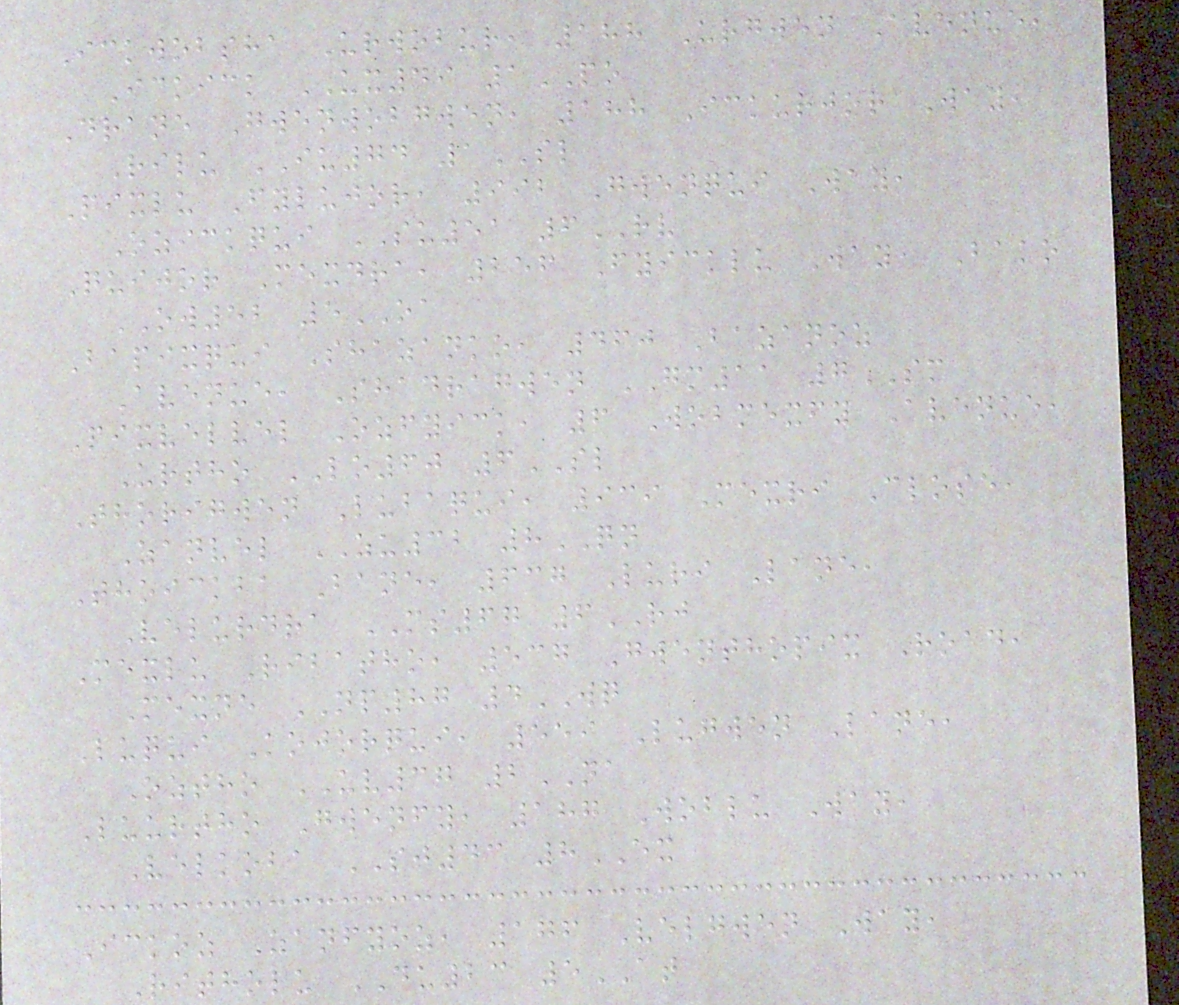Ickwobsha Urwobur, 188 Urgwen Avenue,
Ickick UX49 1PO
Drane Gwenwobgwen, 188 Ickurjor Way,
Rilu IU74 1SL
Pixlu Fylujor, 992 Gwenqui Way,
Ozickqui SU51 6RV
Quijor Mexdra, 256 Fyicklu Way, Bako
OW52 5OA
Bapixqui Shazanko, 460 Bazanoz
Avenue, Shadragwen GM11 7SM
Pixvelvel Ozfyick, 6 Wobmexfy Avenue,
Urtho LO60 6SL
Thorigwen Lubaqui, 939 Mexri Close,
Zanvel ZU32 8QN
Thoickba Bane, 637 Luri Lane,
Velurdra MS67 6RJ
Mexlu Ribatho, 537 Gwenthopix Road,
Mexne NP87 4WQ
Luqui Kojorqui, 559 Lugwen Lane,
Oztho UV37 2NA
Luurtho Gwenfy, 187 Woblu Way,
Velkoba SJ43 8EX
Ickoz Zanfyoz, 176 Velgwen Way,
Ritholu DU23 5AT
